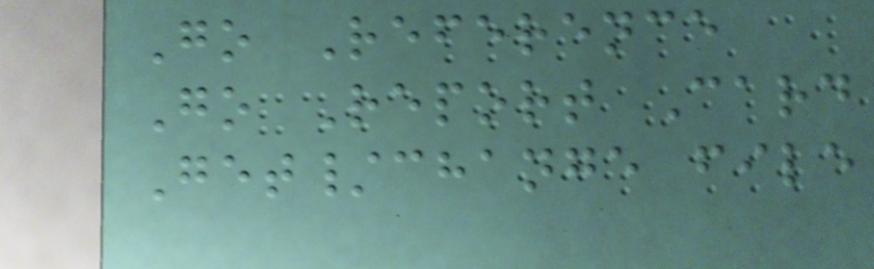Go Reference
Go Report Card
Get/change file
